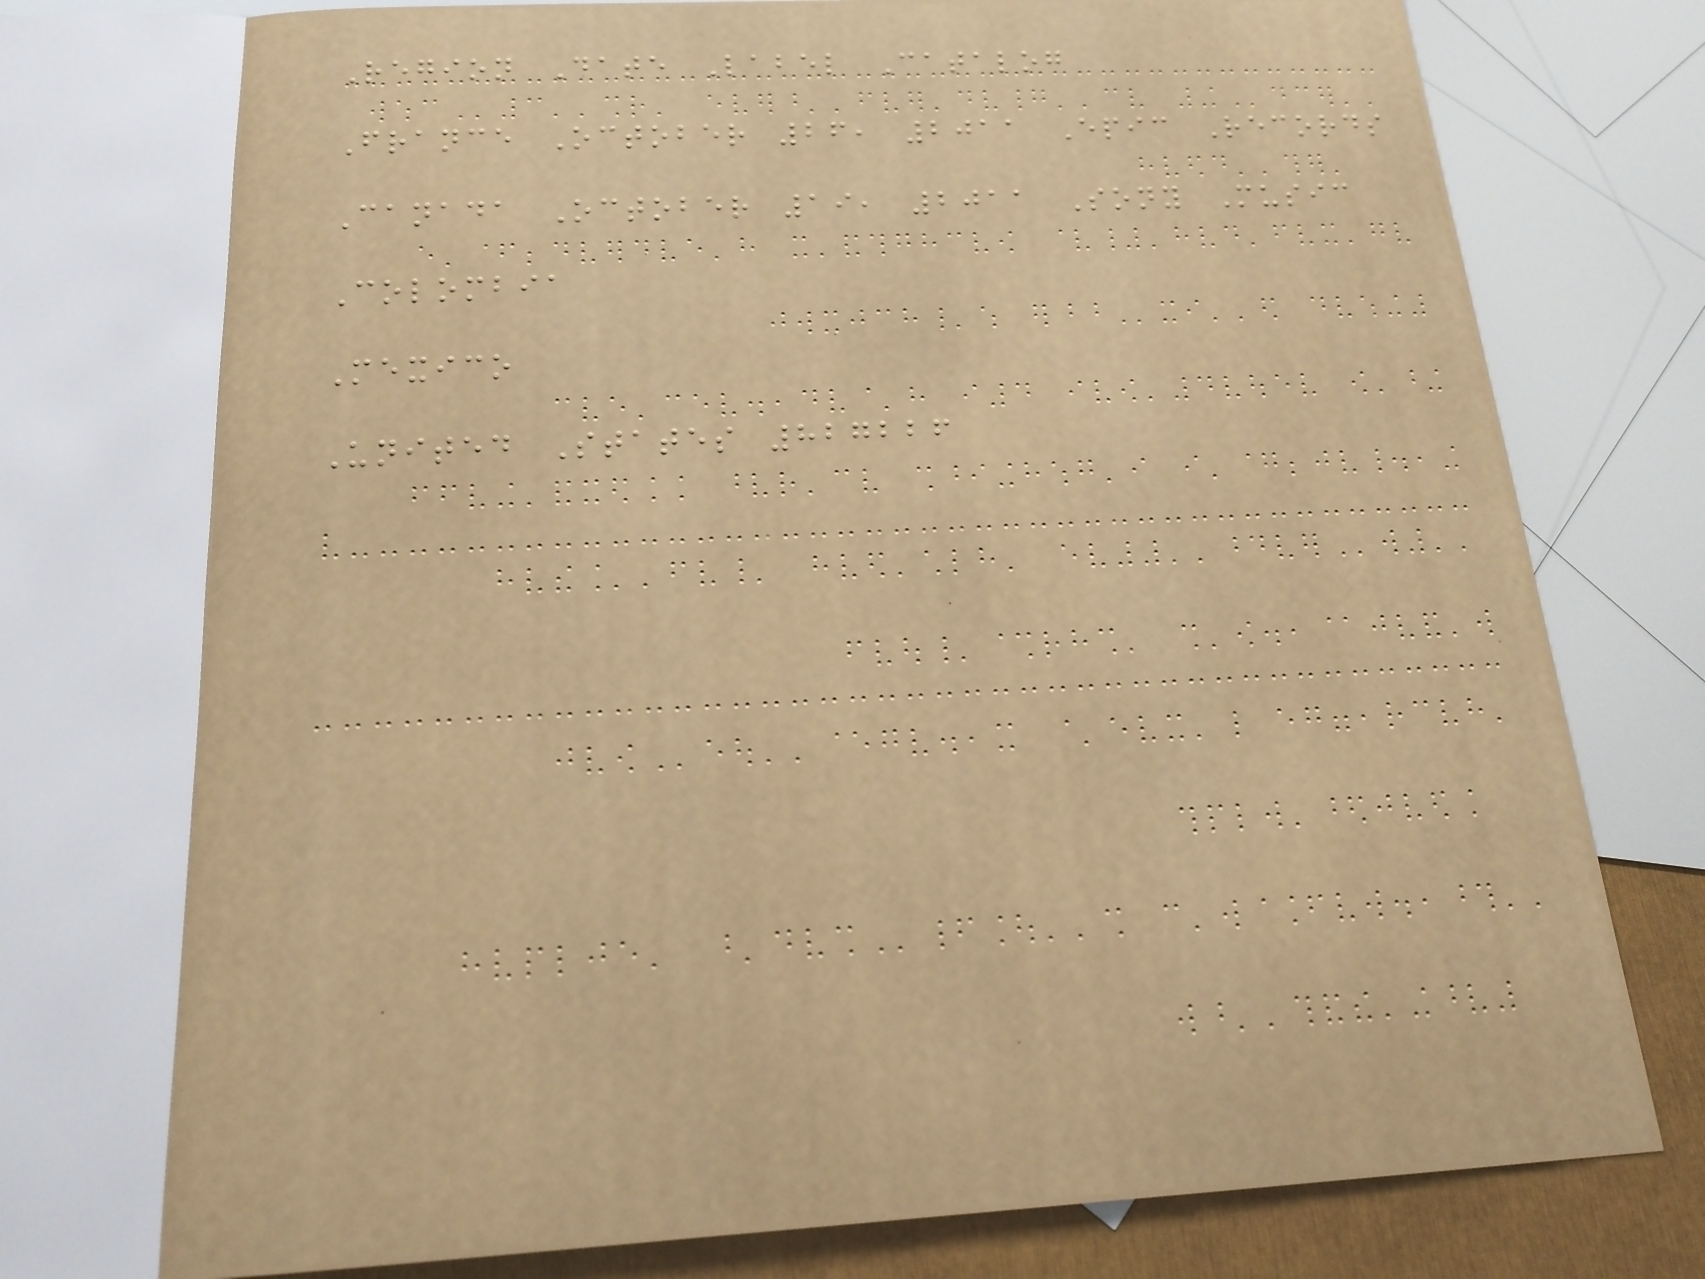Region Date Label Catalog
France October 26, 2011 Epic Records
Canada October 19, 2011 Sony Music
Colombia
Mexico
United States 827226
